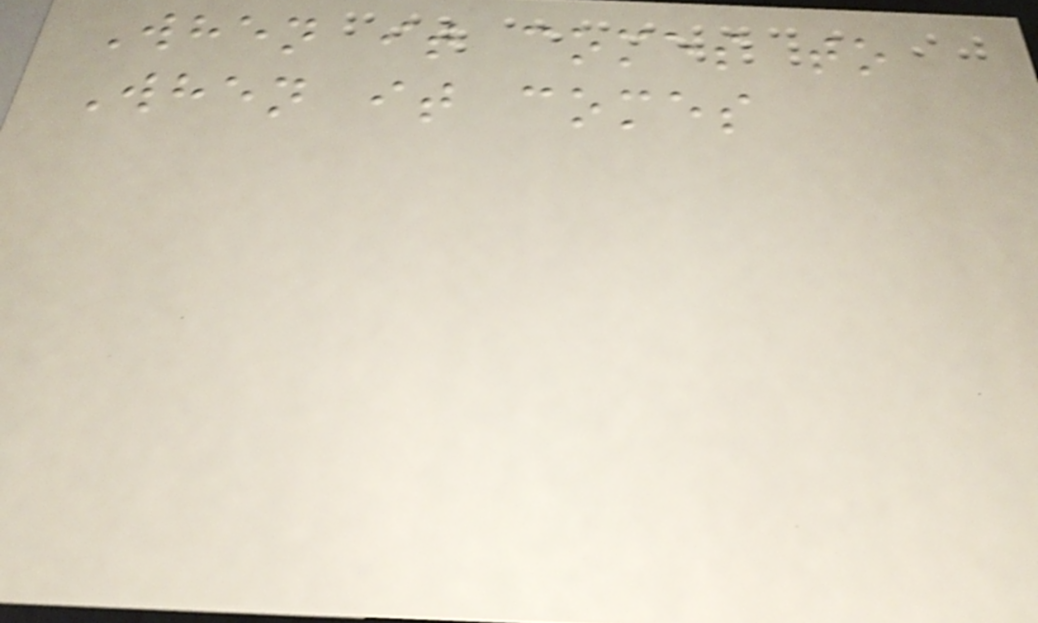When it comes to
When it comes
